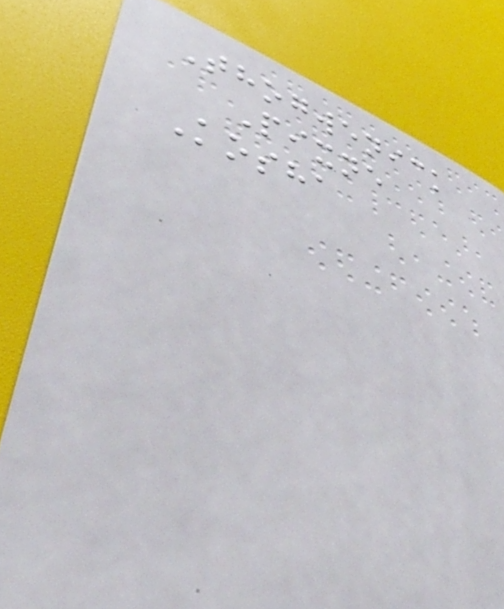Thogwenick
Pixne
Kosha
